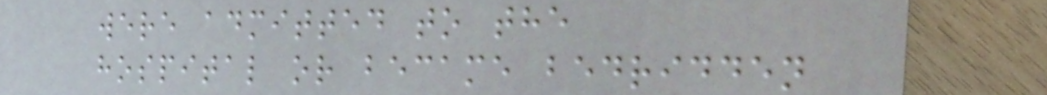were admitted to the
hospital or became bedridden
